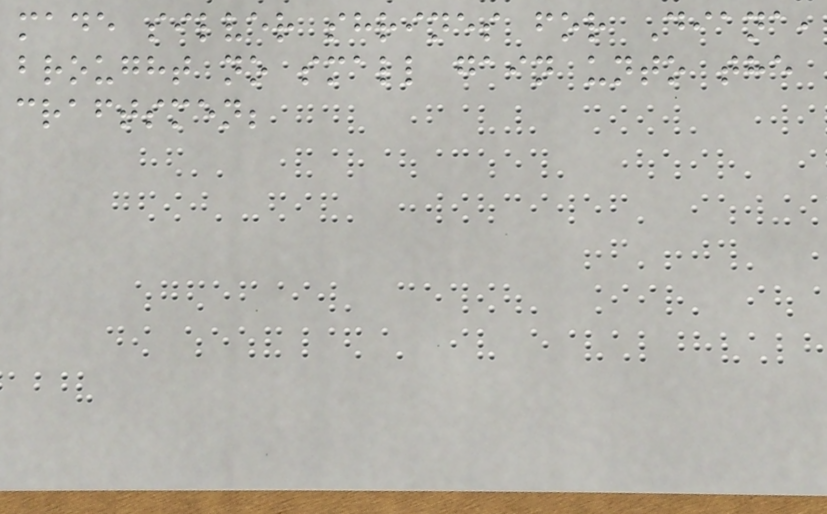made silver shrines for Diana,
brought no small gain unto the
craftsmen;
